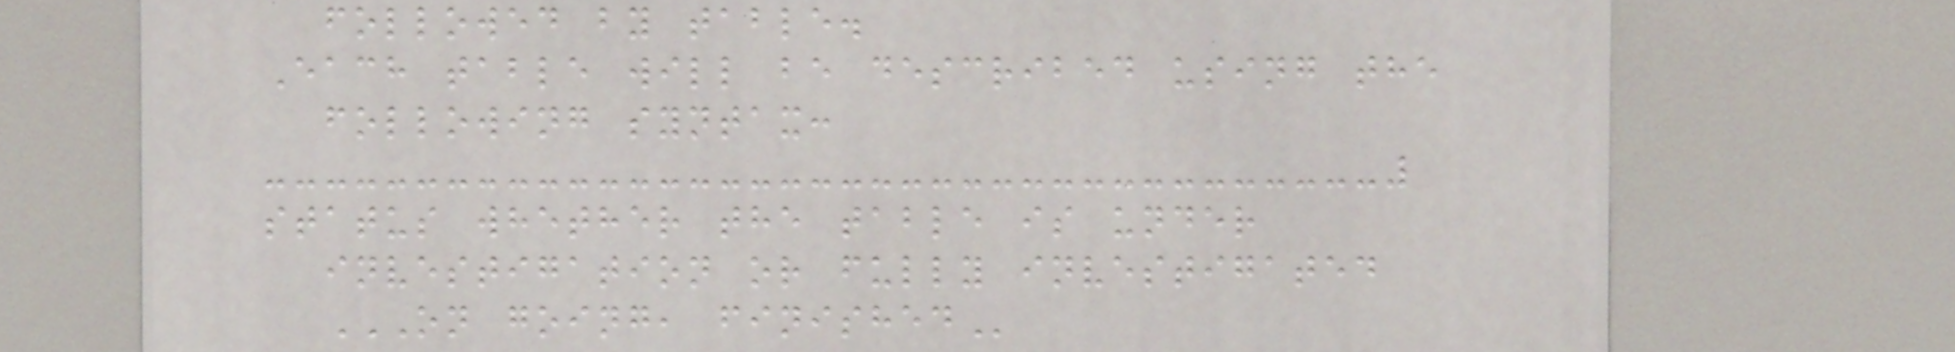followed by table.
Each table will be described using the
following syntax:
status whether the table is under
investigation or fully investigated
ON GOING, FINISHED
